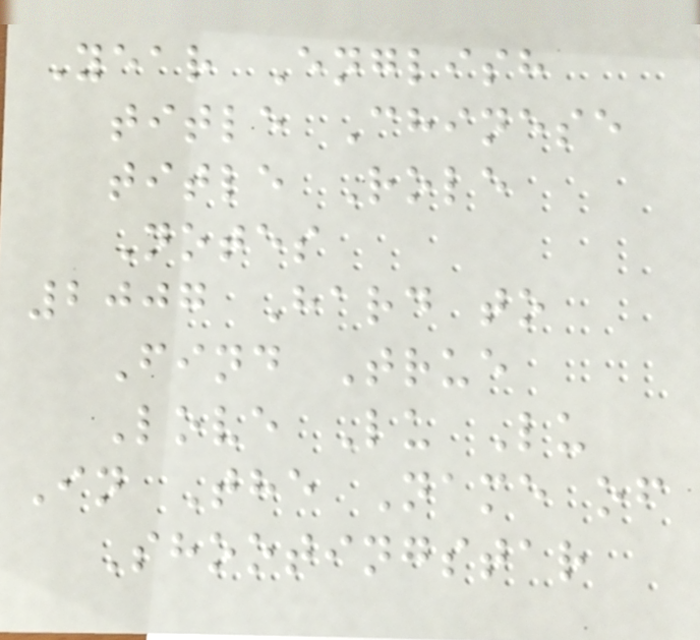Year English
title Chinese
title Role
Notes
2007 Hard to
Find True
Love Lu Lu
In The Name of
Shootingstar
